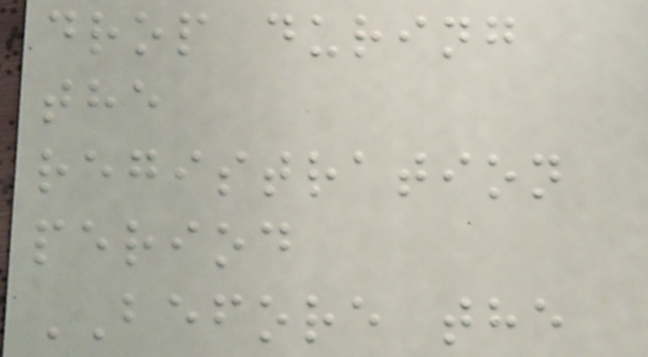drop during
the
registration
period
BEFORE the
